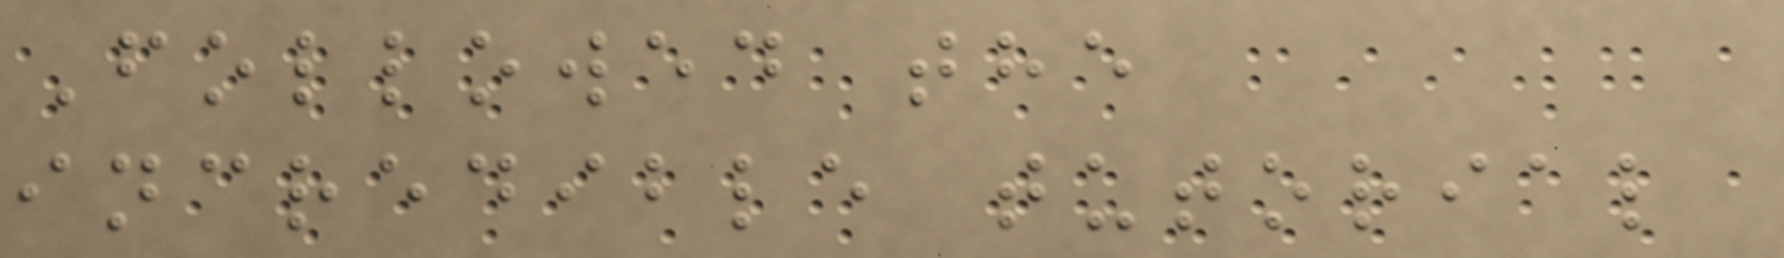Followed the
incredible tutorial
